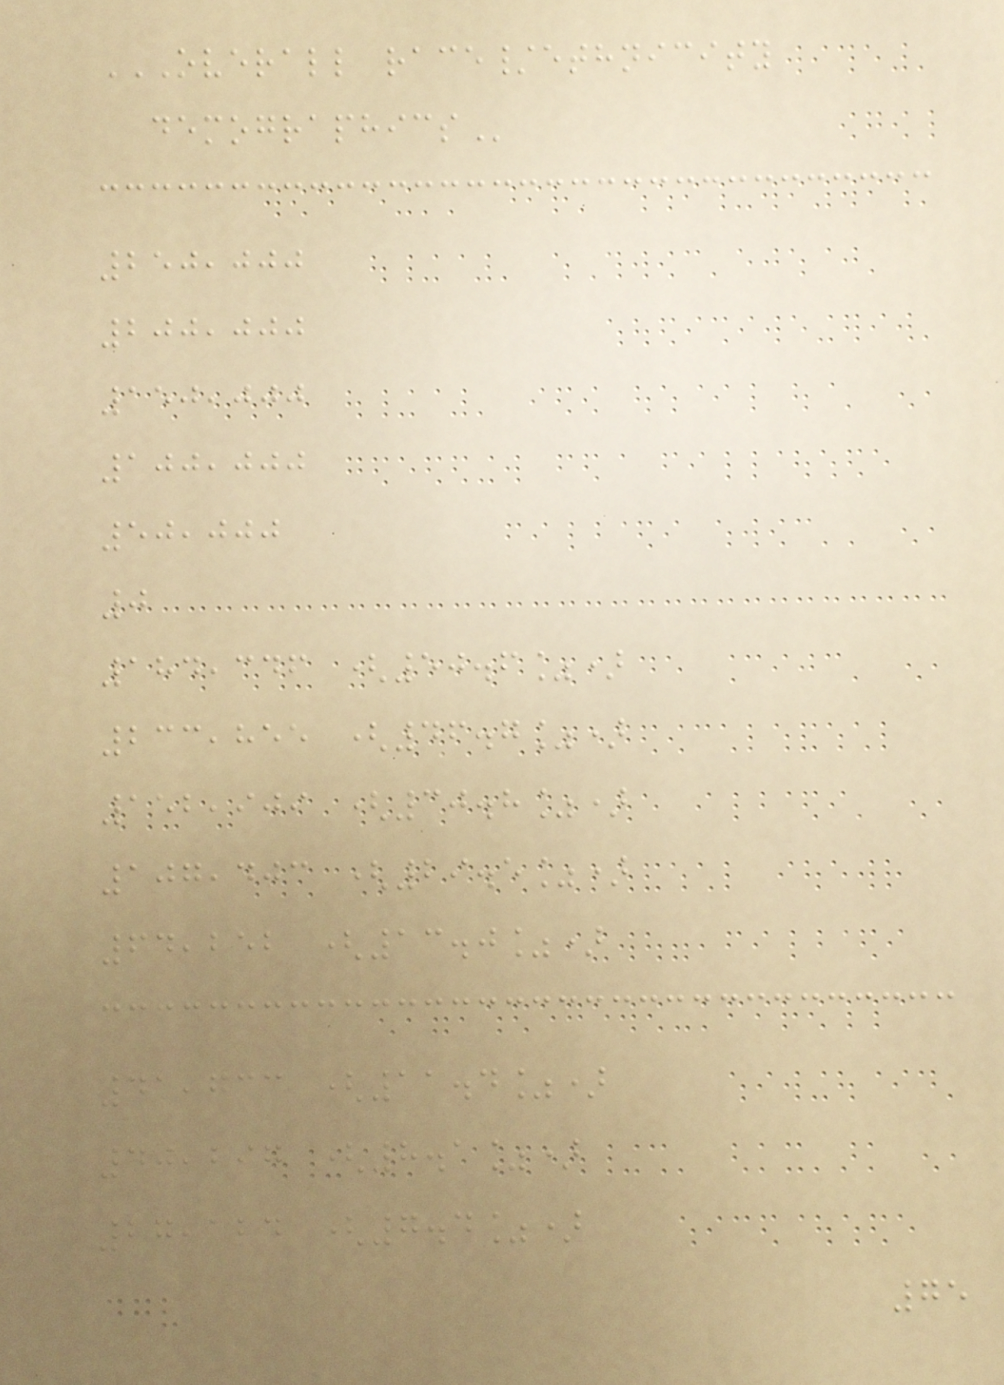OVERALL RACE/ETHNICITY
DEMOGRAPHICS
250,000
200,000
150,000
100,000
50,000
0
184,346 (50.6%)
233,855 (46.7%)
152,909 (30.8%)
107,403 (29.5%)
64,252 (13.0%)
41,733 (11.4%)
40,297 (8.1%)
27,124 (7.4%)
75
